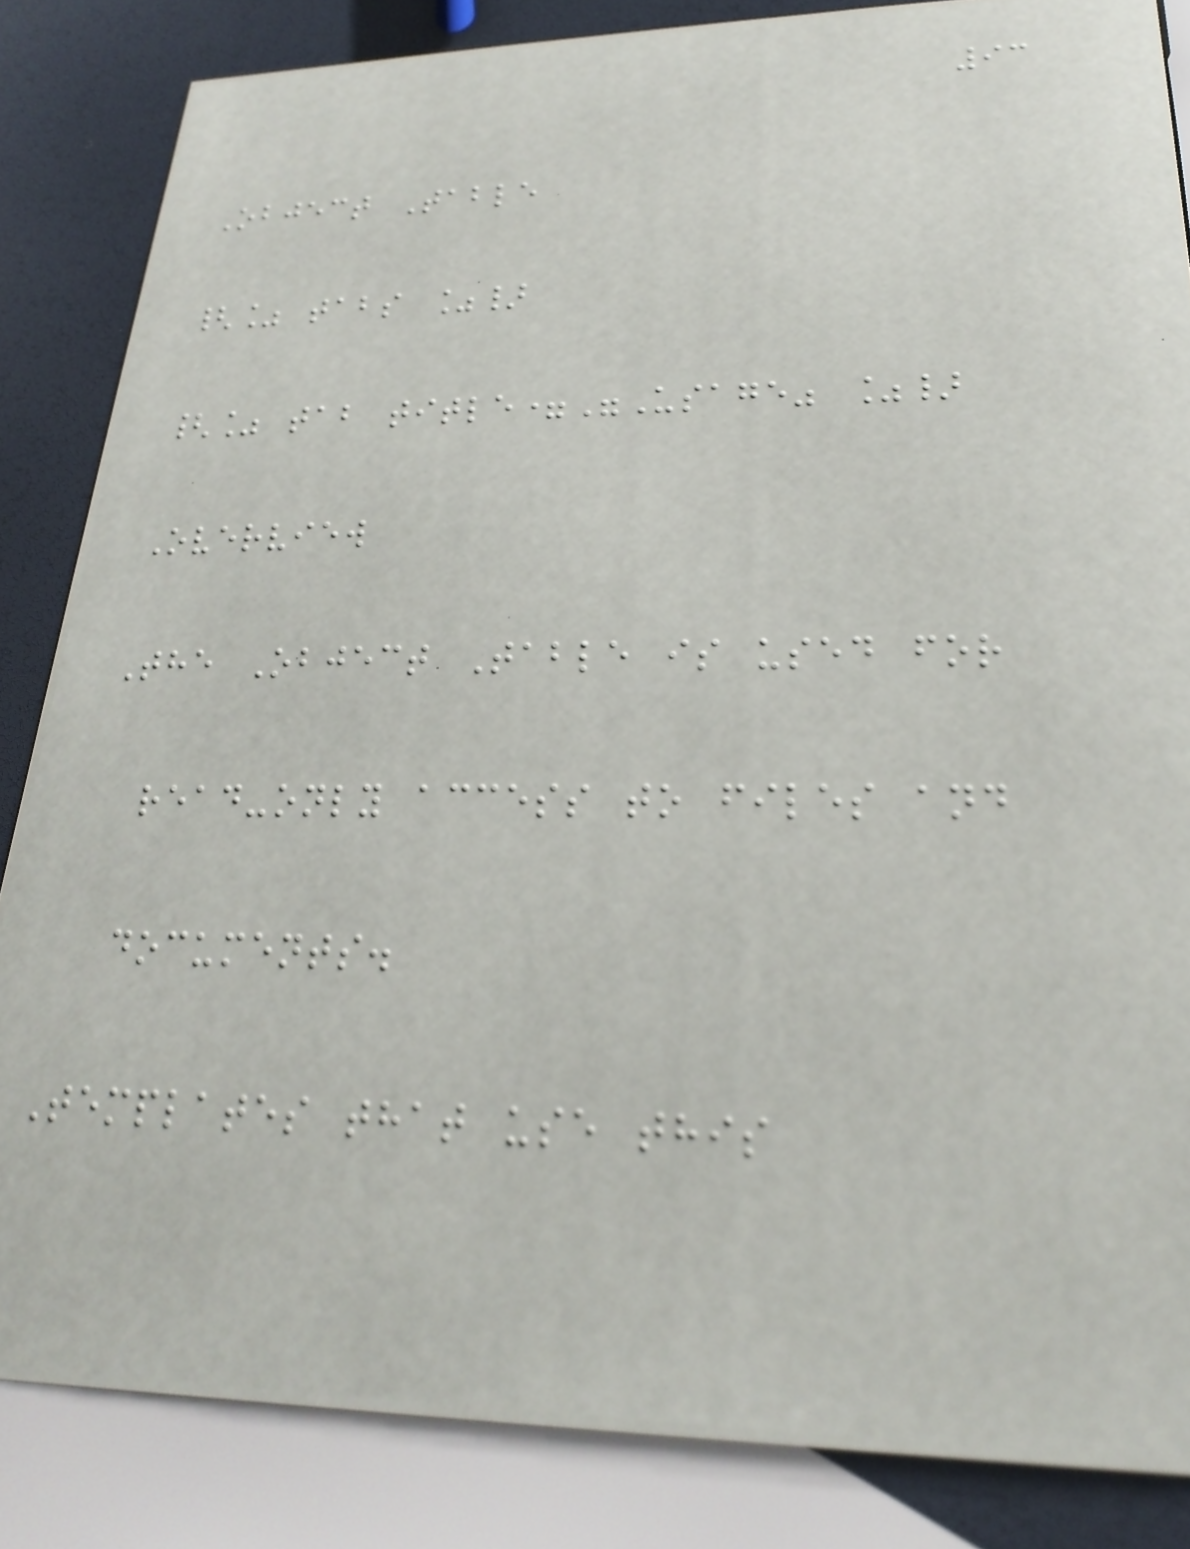93
Object Table
{% tabs %}
{% tab title="Usage" %}
Overview
The Object Table is used for
read-only access to files and
documents.
Templates that use this
